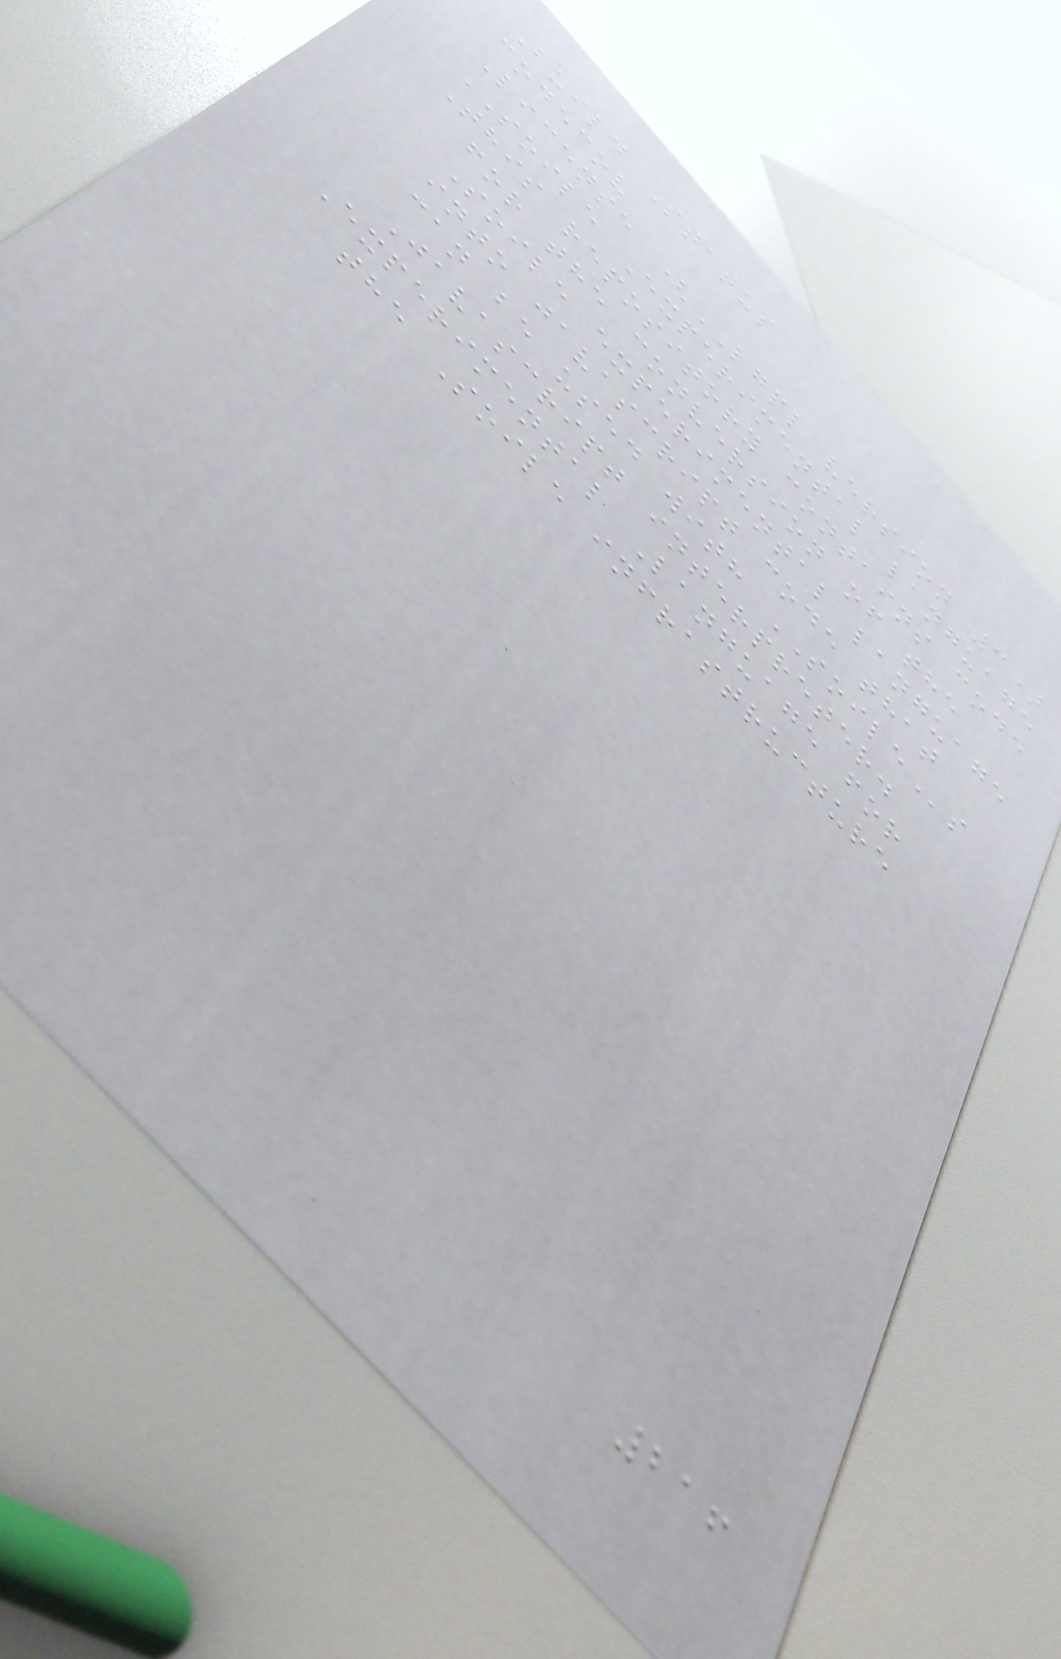Build Status
codecov
License (LGPL version 3)
SOILE Experimental language
This repository contains code
for the conversion of the
Soile experimental language
into javascript code that
can be used with SOILEs
Javascript interpreter.
Experimental Language for
the Soile infrastructure
216
